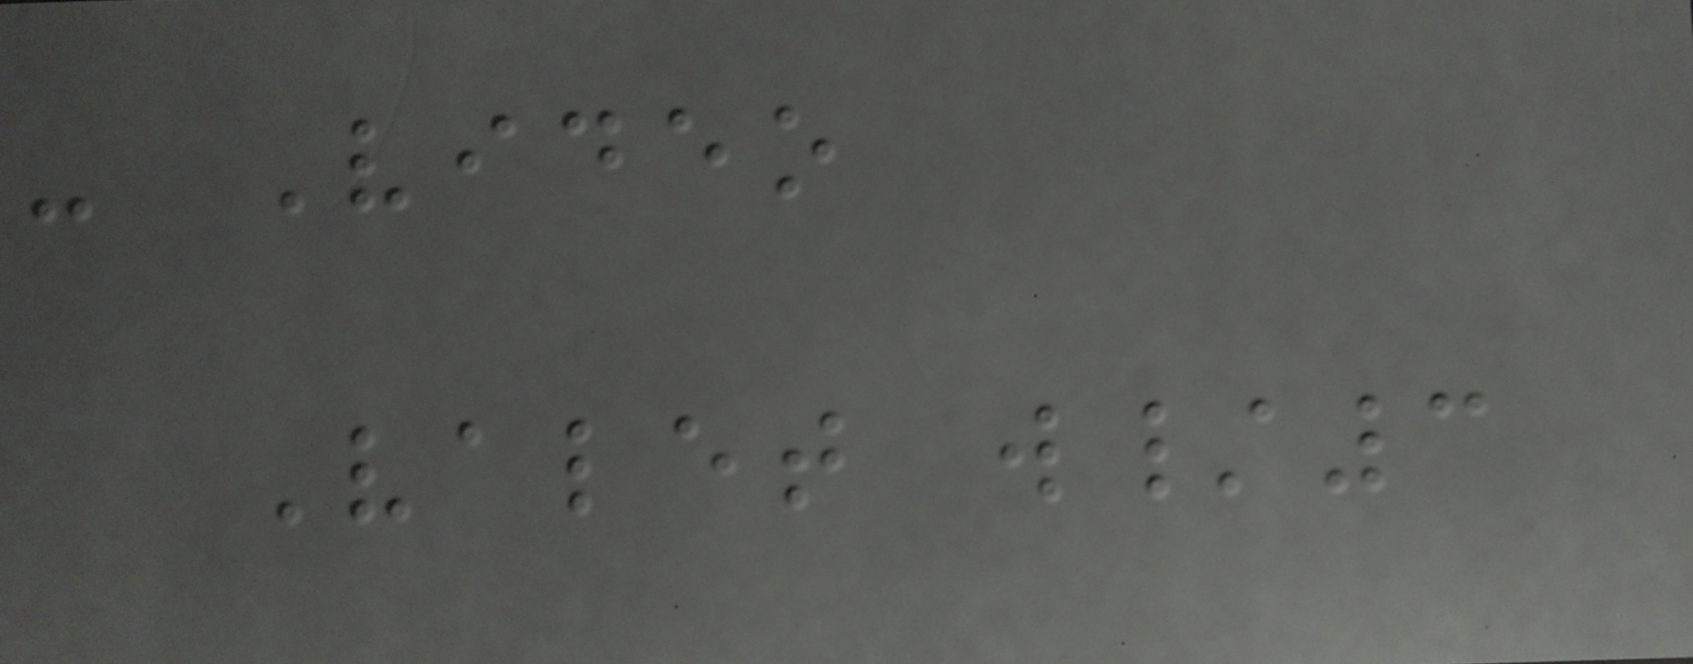- Video
Valet w/3
